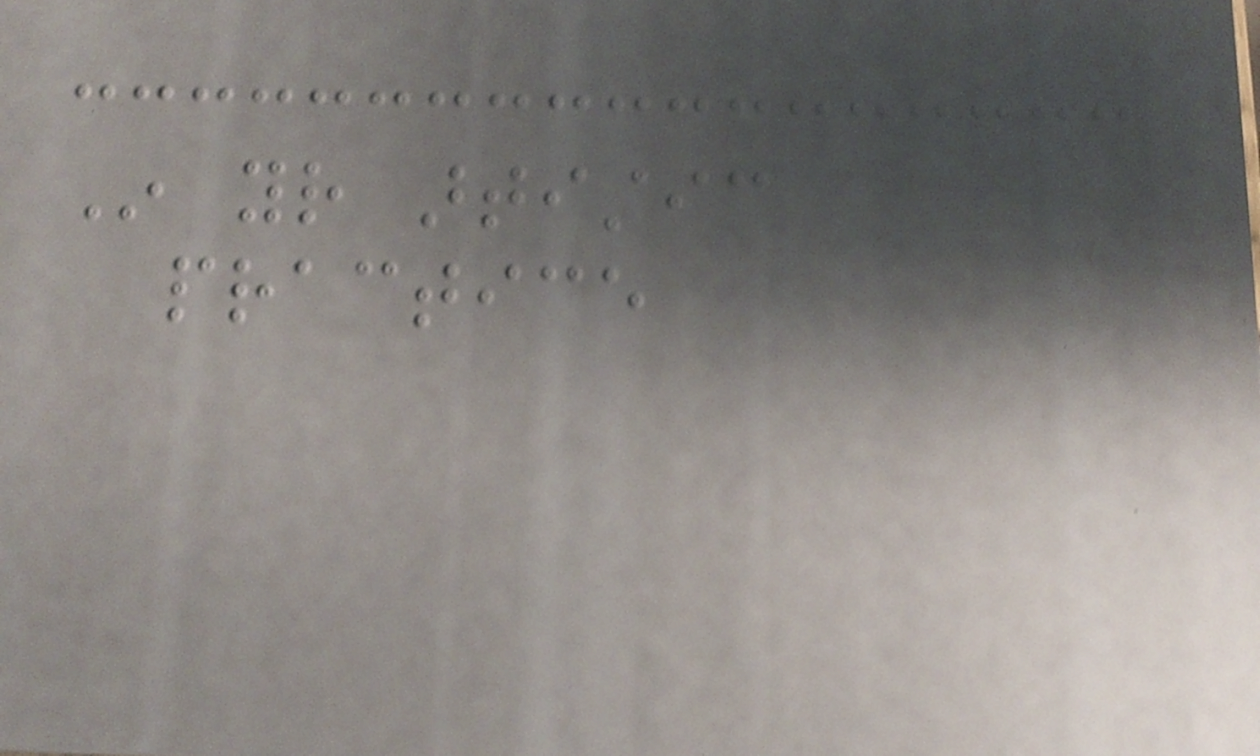In your artistic
practice
